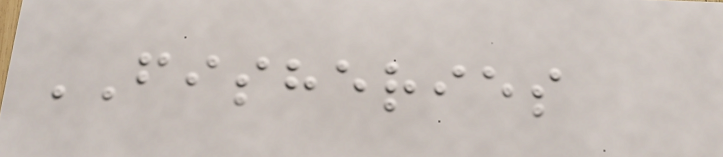FISHERIES
